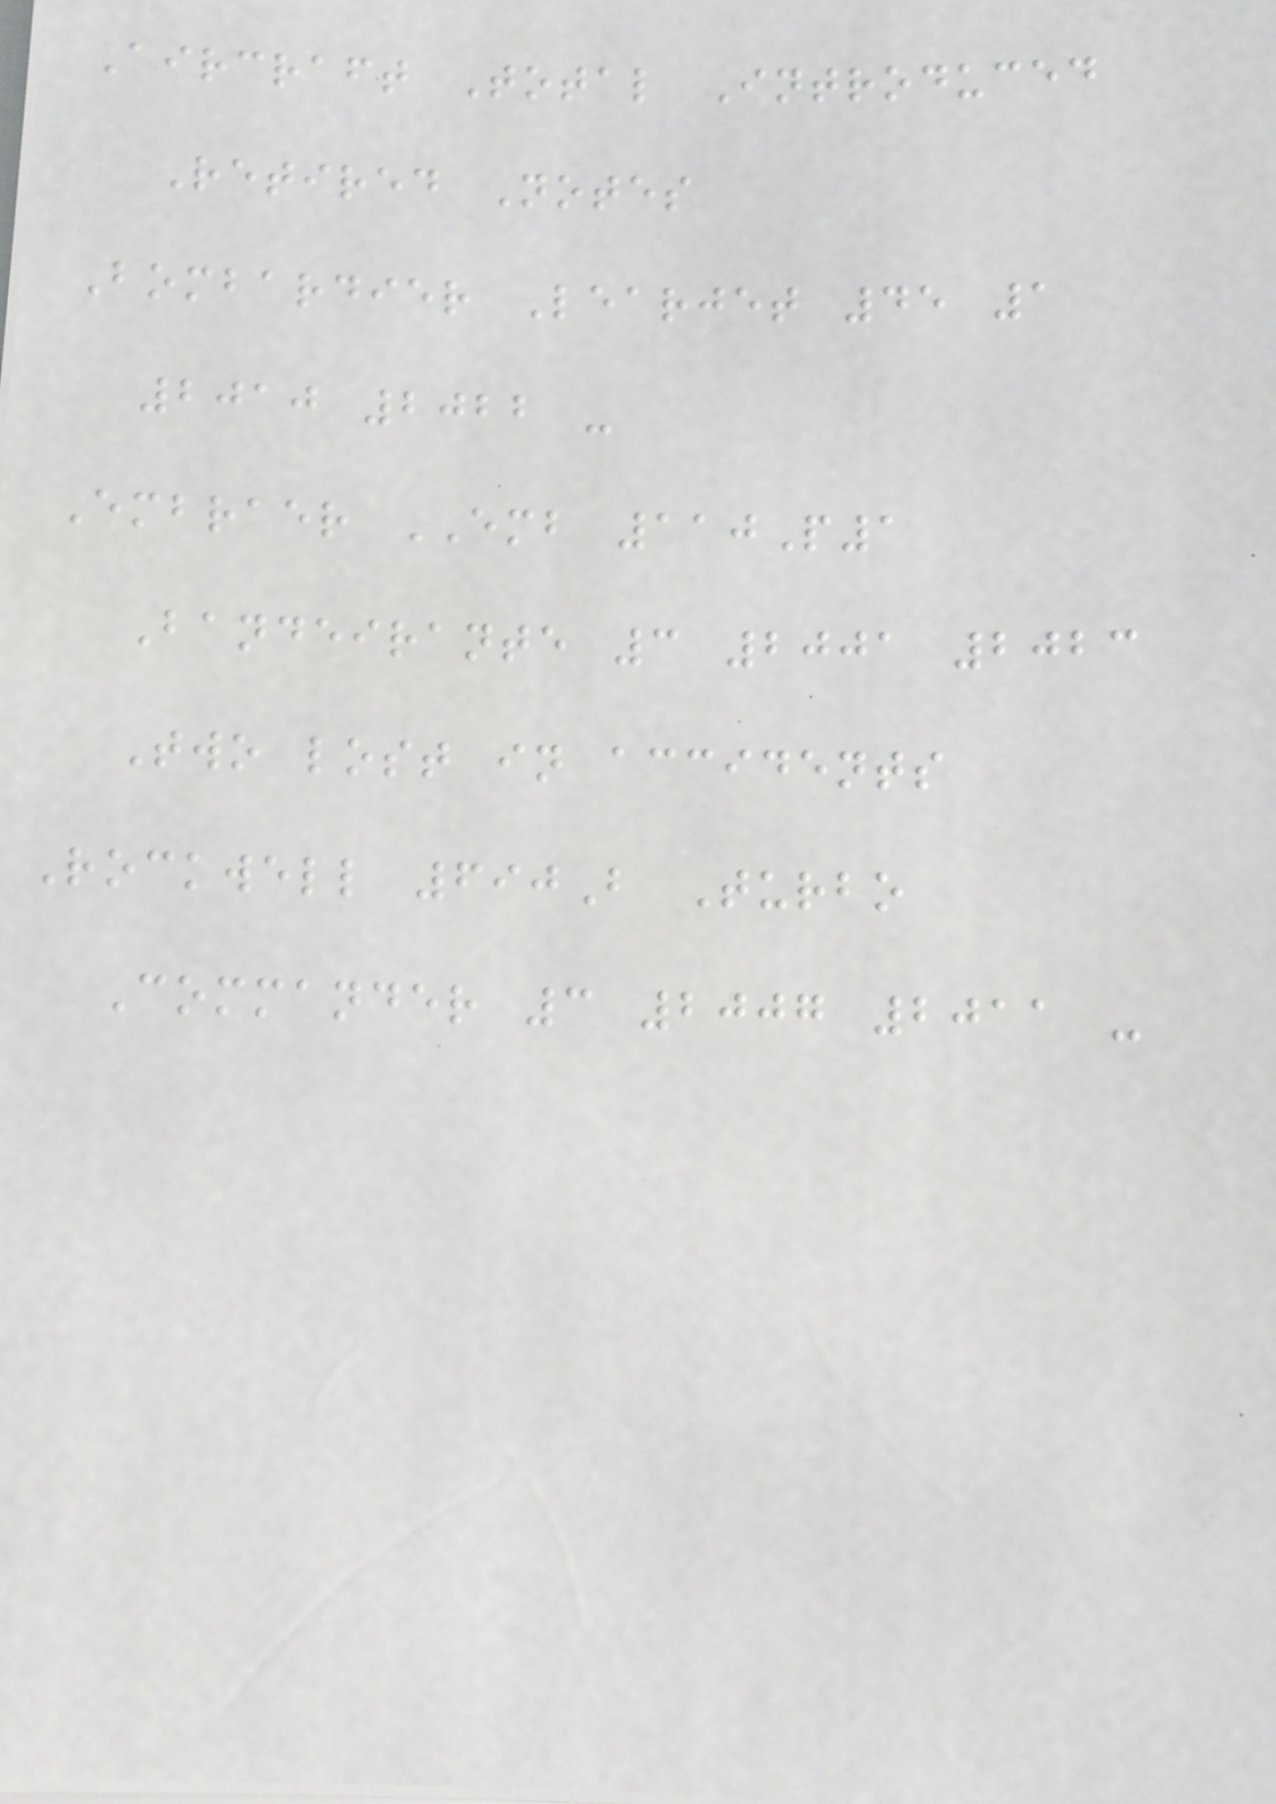Aircraft Total Introduced
Retired Notes
Bombardier Learjet 45 1
2010 2022 -
Embraer EMB 110P1
Bandeirante 3 2001 2023
Two lost in accidents
Rockwell 690B Turbo
Commander 3 2007 2011 -
